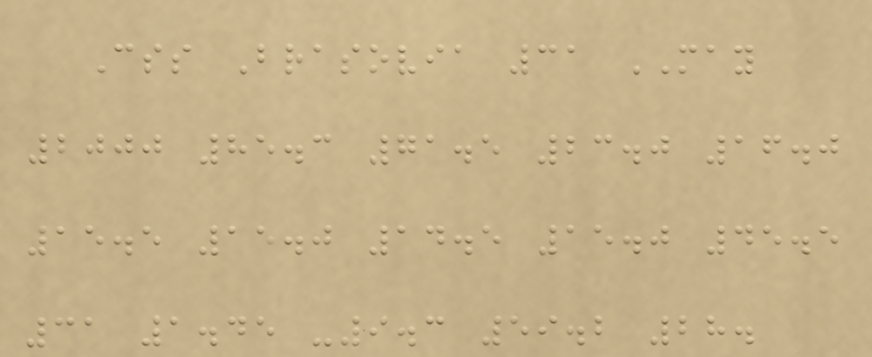Css Brasovia 31 MAY
2000 85.3 71.5 23.0 16.0
15.5 15.0 14.5 15.0 45.5
31 1.45 -9.3 59.2 28.
